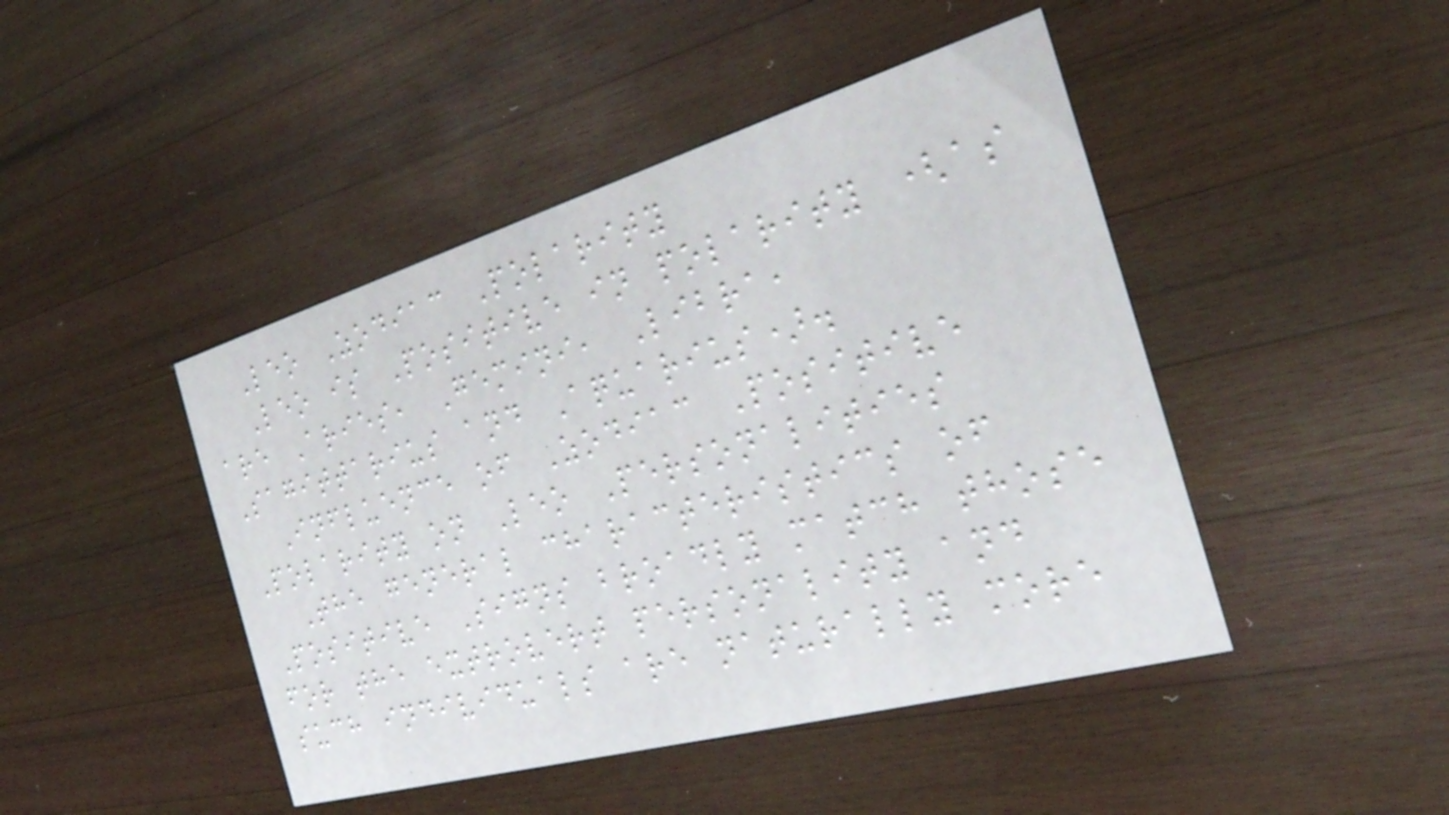Leo Zodiac Polarity
Leo is Positive in polarity (as
are Aries, Gemini, Libra,
Sagittarius and Aquarius).
Influence of Zodiac Positive
Polarity on Leo Personalities
The general characteristics of
Positive Signs broadly match those
for the extrovert personality and
such individuals are naturally more
